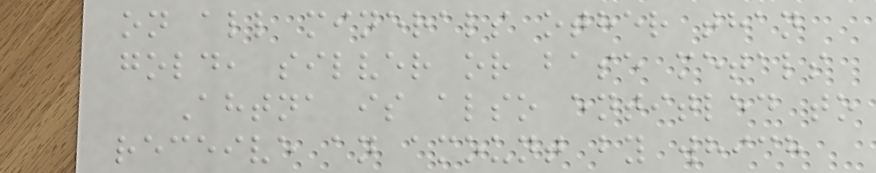on all minerals other than
gold, silver or base metals
Ahtna is also entitled to
receive an amount by which
